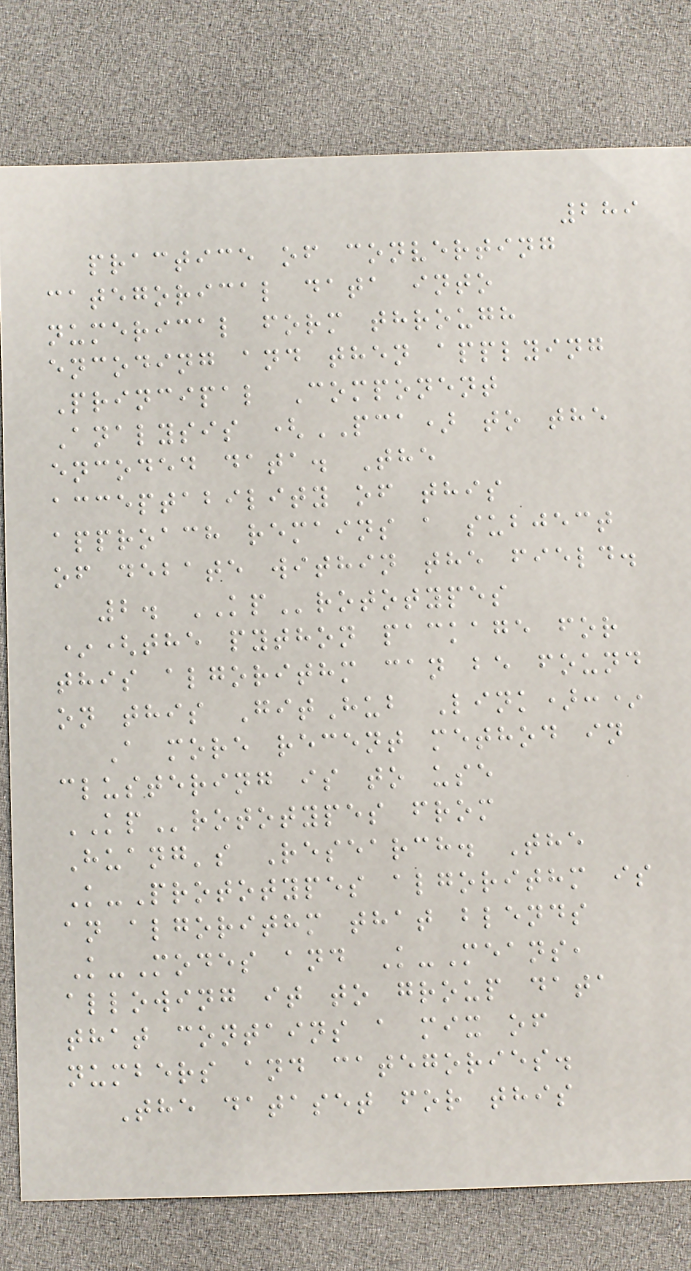289
practice of converting
categorical data into
numerical form through
encoding and then applying
Principal Component
Analysis (PCA) to the
encoded data. The
acceptability of this
approach remains a subject
of debate within the field.
2. KPrototypes
*(the python package for
this algorithm can be found
on this GitHub Link):*
A more recent method in
clustering is to use
KPrototypes from
Huang's Research. The
K-Prototypes algorithm is
an algorithm that blends
K-Modes and K-Means,
allowing it to group data
that contains a mix of
numbers and categories.
The dataset for this
